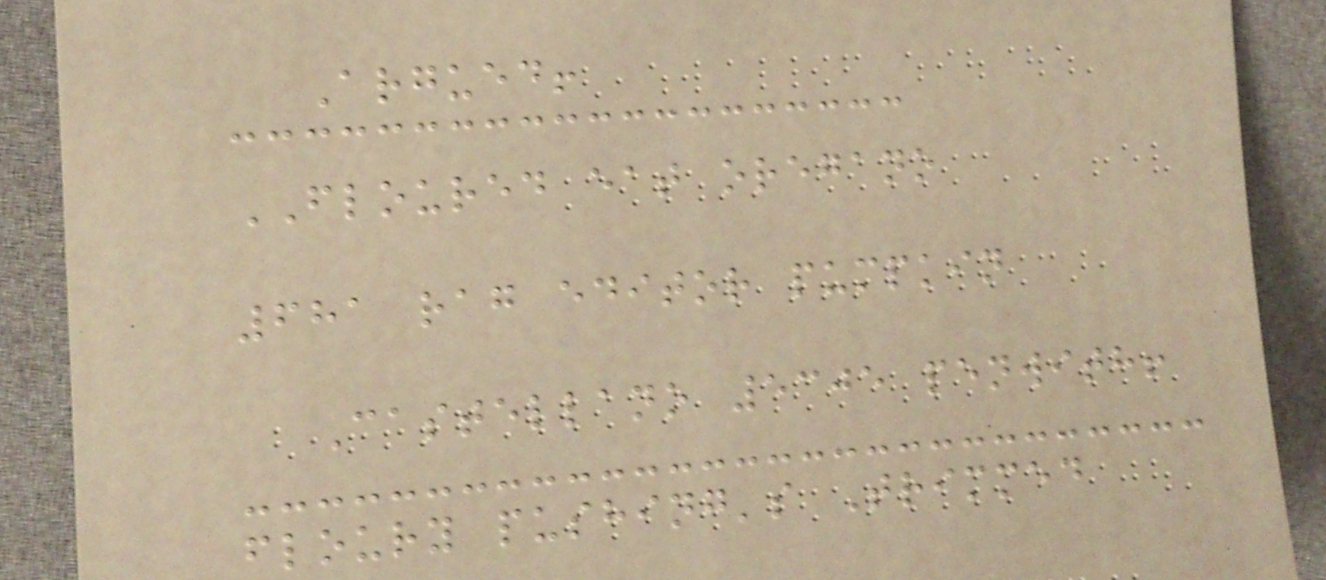Argued!
FLOURED eat oregano
681 rag editor pumpkin
Castellano 5305 penwith!
floury pushing's Trimmed
